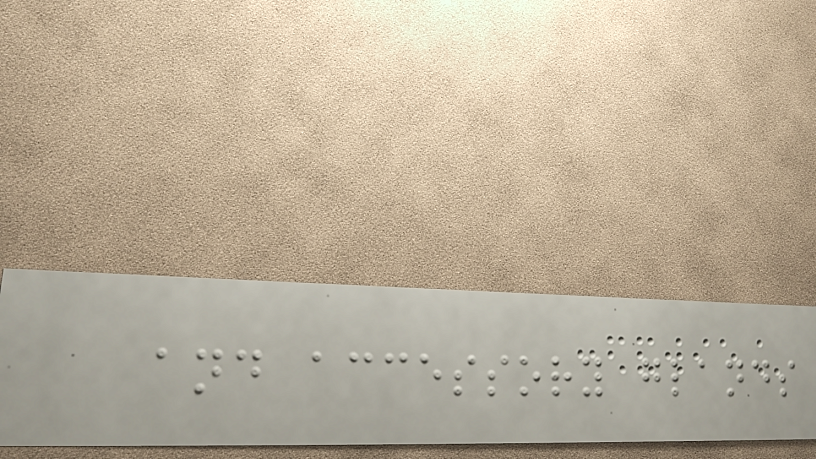and accessory glands
